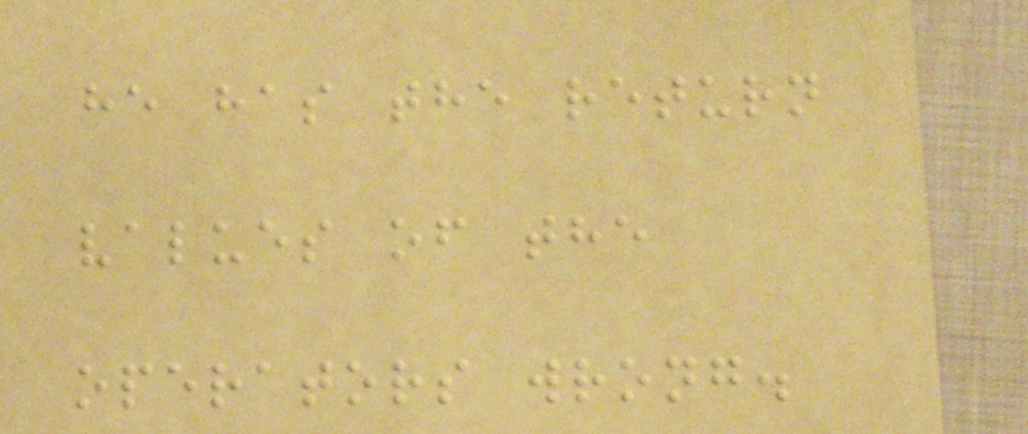he has the return
values of the
operators wrong.
